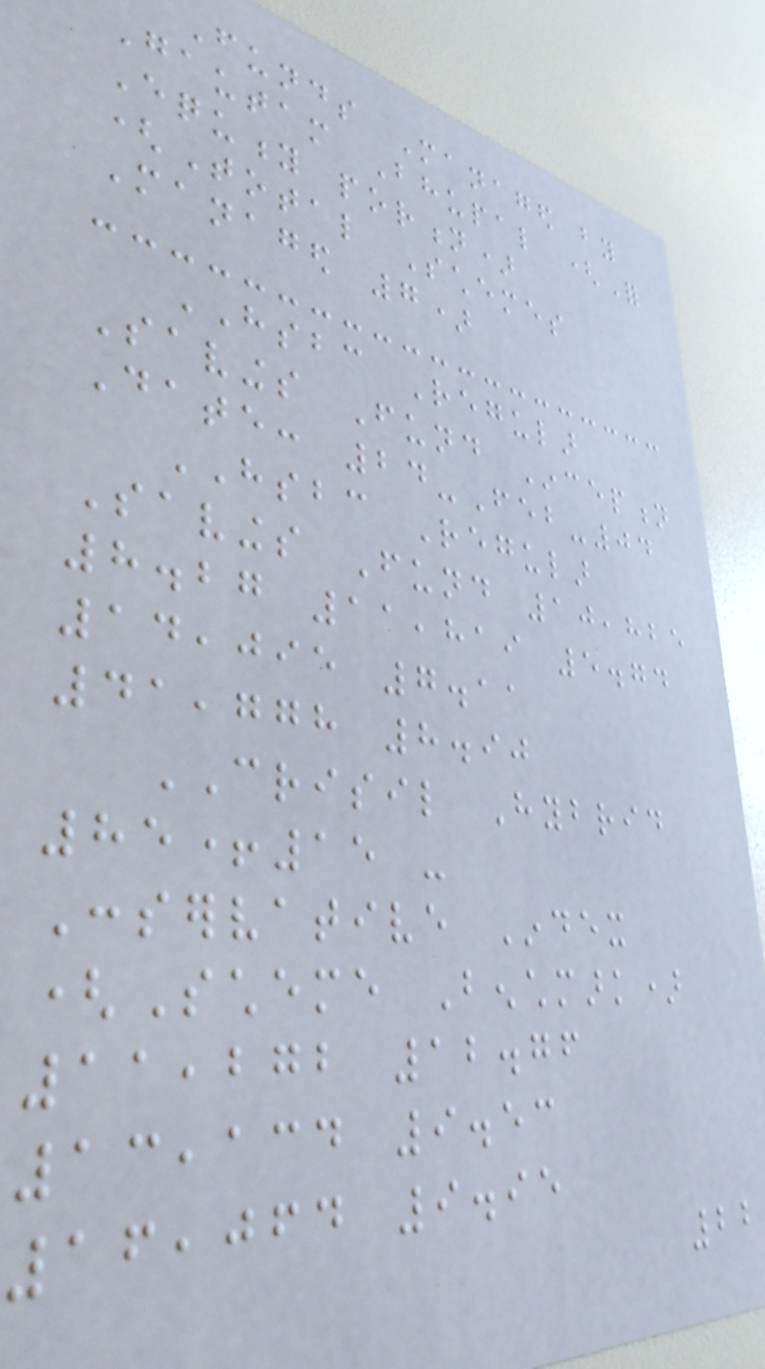Funds Managed by
Gautam Bhupal (For
Equity portion)
(Total Schemes
Managed 7)
HSBC Regular
Savings Fund Inception
Date: 24-Feb-04
HSBC Regular
Savings Fund 10,825
8.27 11,819 5.74
14,095 7.11
41,778 8.90
CRISIL Hybrid
85+15 -
Conservative Index
(Scheme Benchmark)
11,272 12.76
13,134 9.53
16,064 9.95
22
